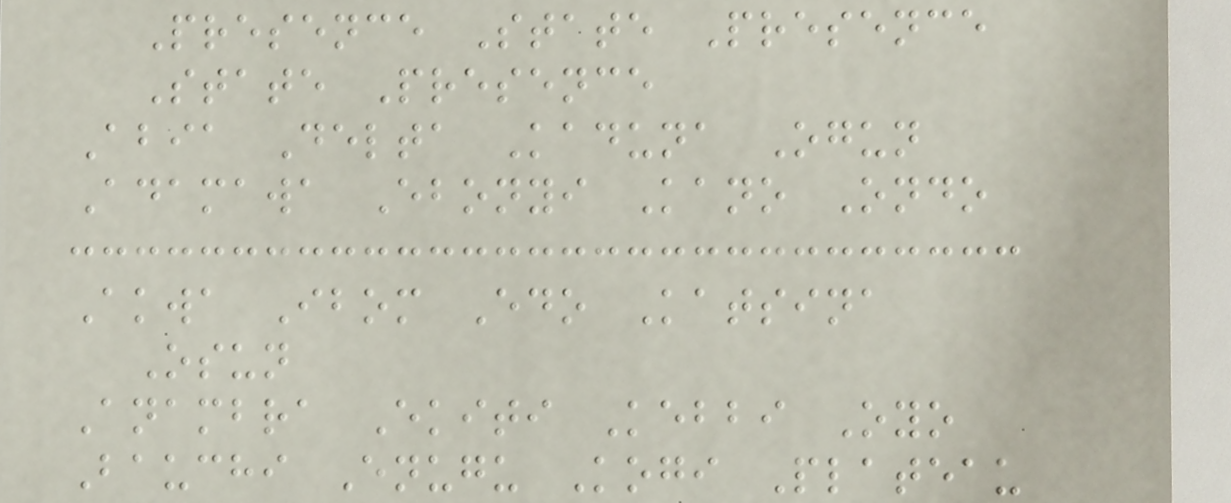Presence State Presence
State Presence
Abia Delta Kaduna Ogun
Adamawa Ebonyi Kano Ondo
Akwa Ibom Edo Katsina
Osun
Anambra Ekiti Kebbi Oyo
Bauchi Enugu Kogi Plateau
